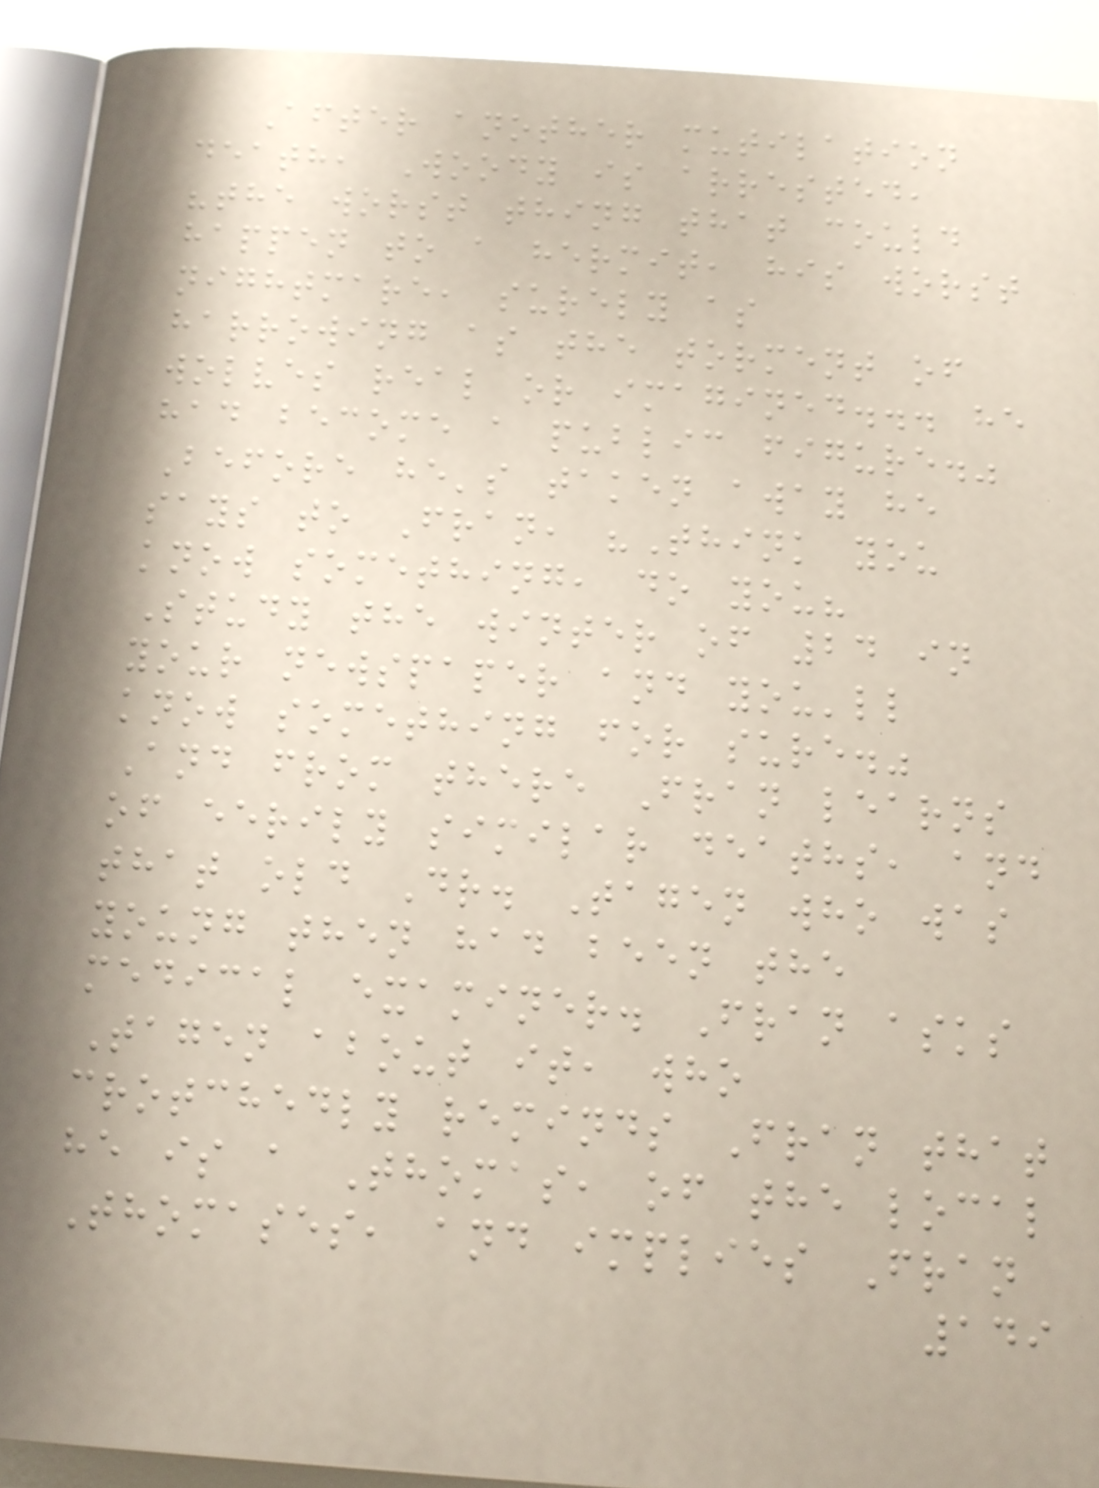After another mutilation
death, Woody is arrested,
"the worst thing that could
happen to a hermit, his worst
nightmare, surely as
harrowing as the torment of
wolves real or imagined... he
had become a public figure."
Before he's taken away he
says to Fran, "Think you
know something, do you?
Study the winter of 24 in
your newspaper and you'll
know something for sure."
And from there Fran learns
of eerily similar deaths, and
that old Dr. Tagen who was
young then had been the
medical examiner. Fran asks
Tagen about it, who
crotchedly reminds Fran that
he is a Thomas, of the local
Thomases, and implies Fran
149
